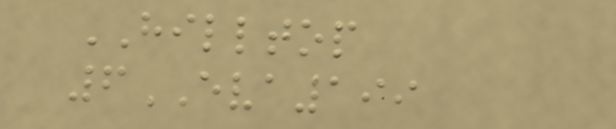HILLTOP
6EVA199
